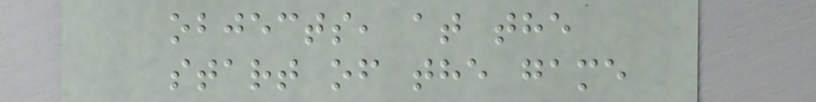objects, at the
start of the game
